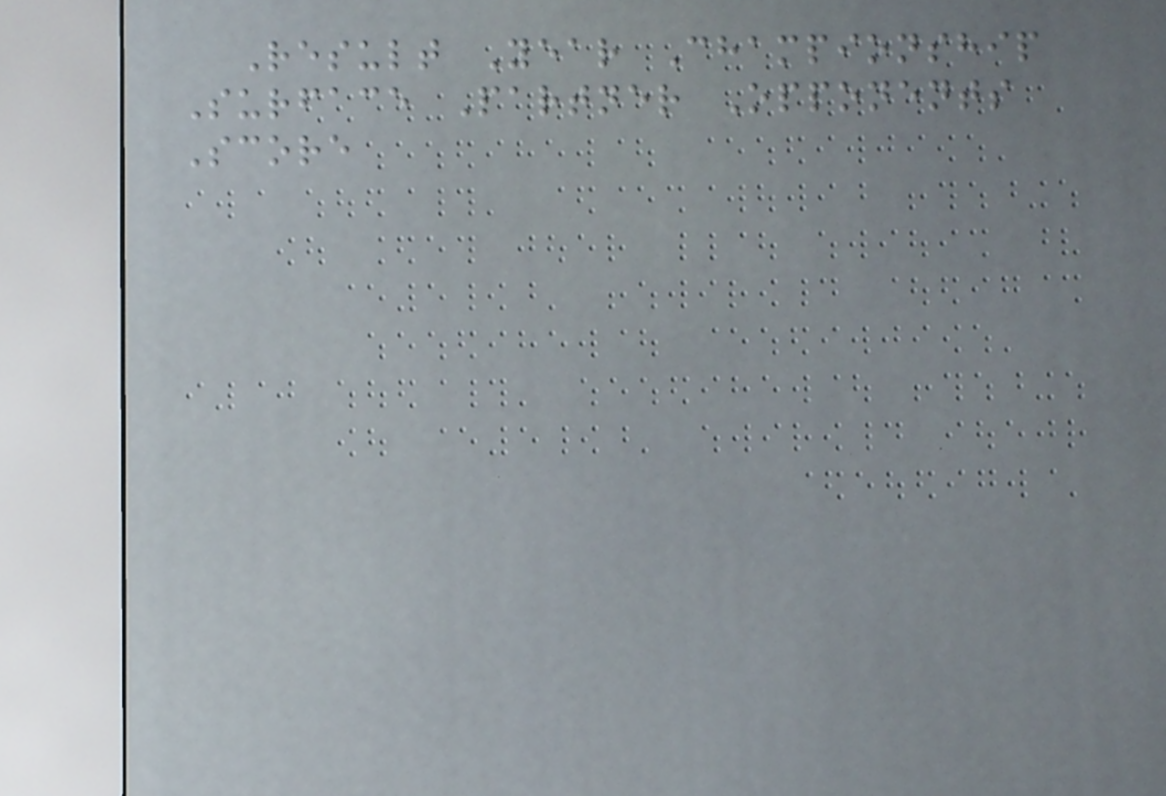Result Year Championship
Surface Partner Opponents
Score
